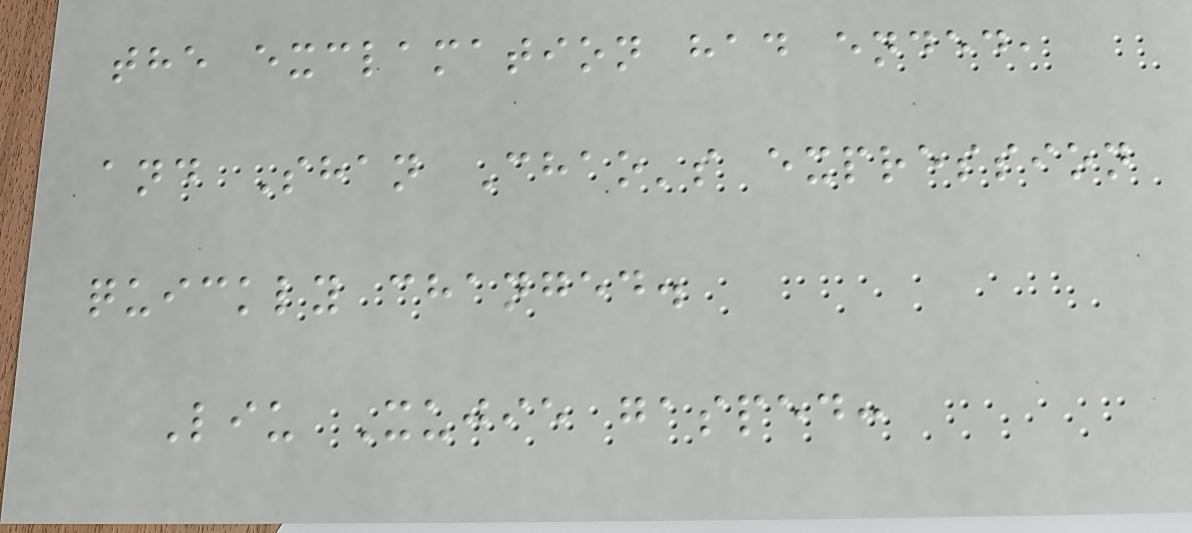the exclamation had ended,
and Shan Chao's expression
quickly changed.
Liu Xujie gasped:
